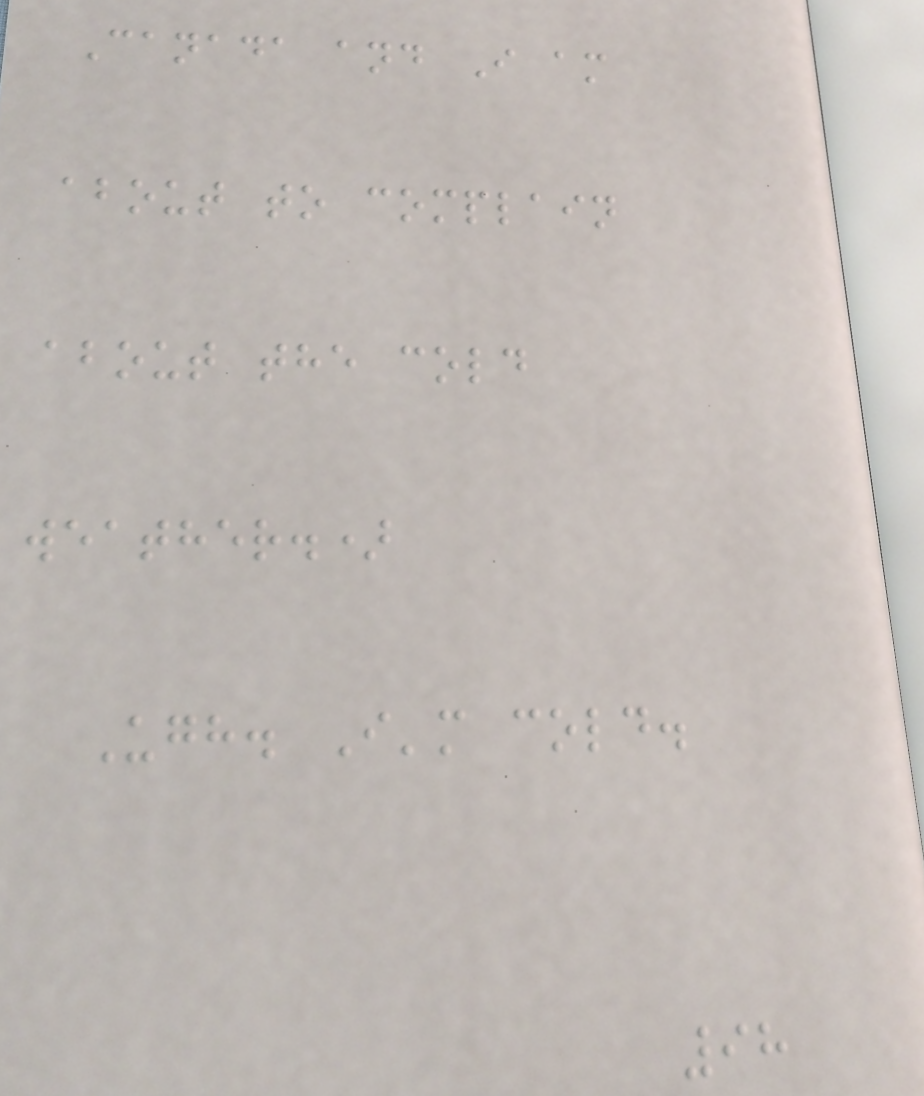Canada and I am
about to complain
about the cold
weather.)
Ugh. I'm cold.
98
